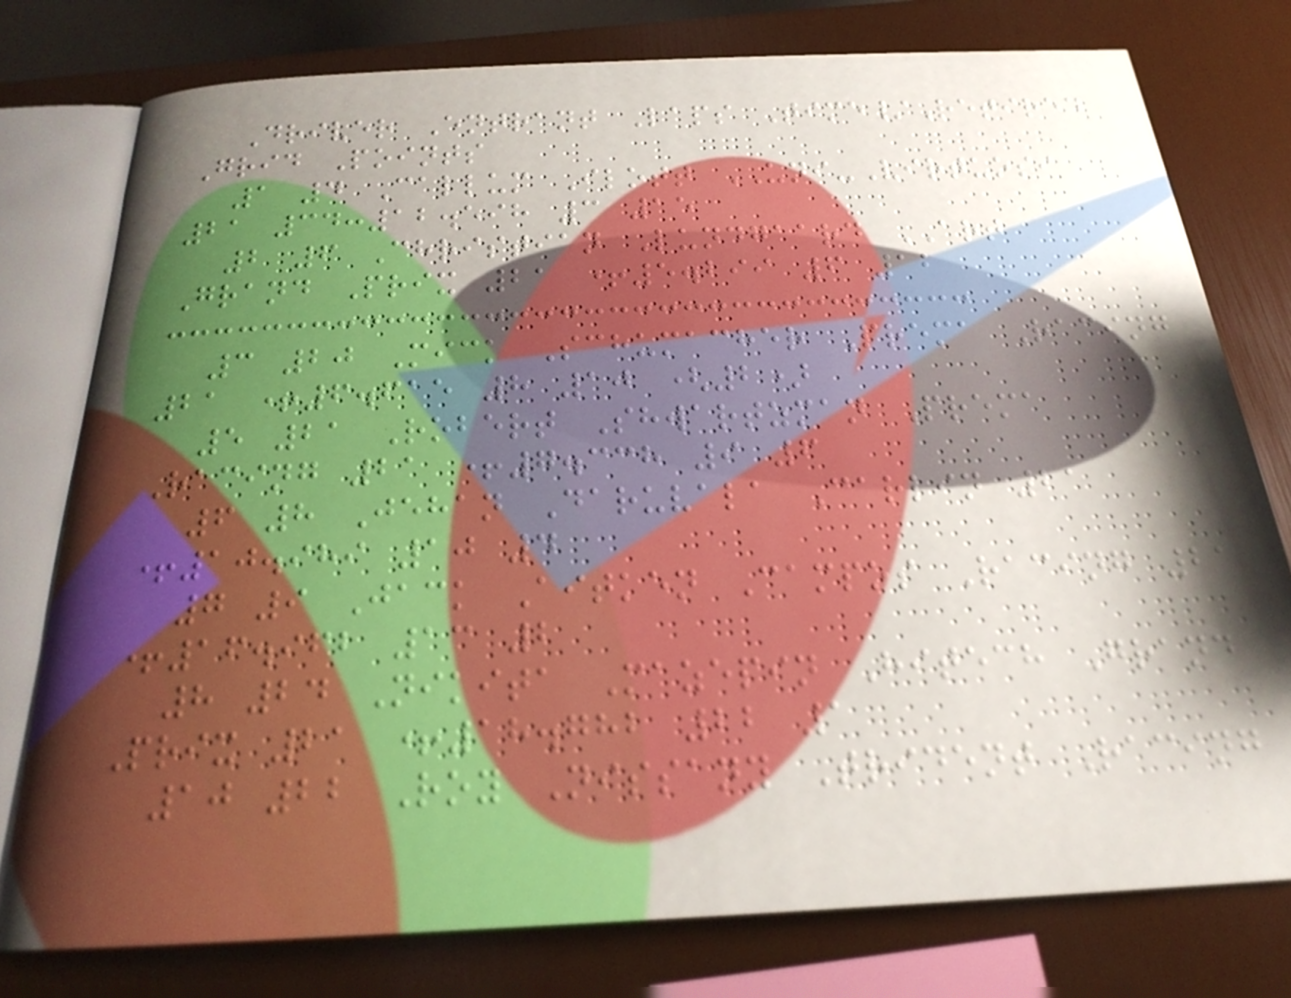Driver Entrant Laps Time/Retired
Grid Points
1 4 Callum Ilott UNI-Virtuosi
21 34:12.598 3 15
2 6 Christian Lundgaard ART
Grand Prix 21 +5.299 6 12
3 20 Mick Schumacher Prema Racing
21 +6.615 8 10 (2)
5 21 Robert Shwartzman Prema
Racing 21 +7.338 9 6
6 8 Jehan Daruvala Carlin 21
+10.989 10 4
7 9 Jack Aitken Campos Racing 21
+16.962 13 2
8 24 Nikita Mazepin Hitech Grand
Prix 21 +18.782 22 1
10 22 Roy Nissany Trident Racing
